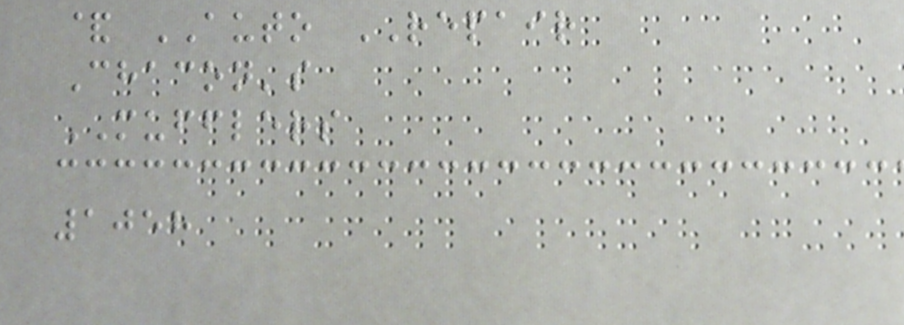& AUTO REPAIR
Chacon's
MUFFLERS
1058
